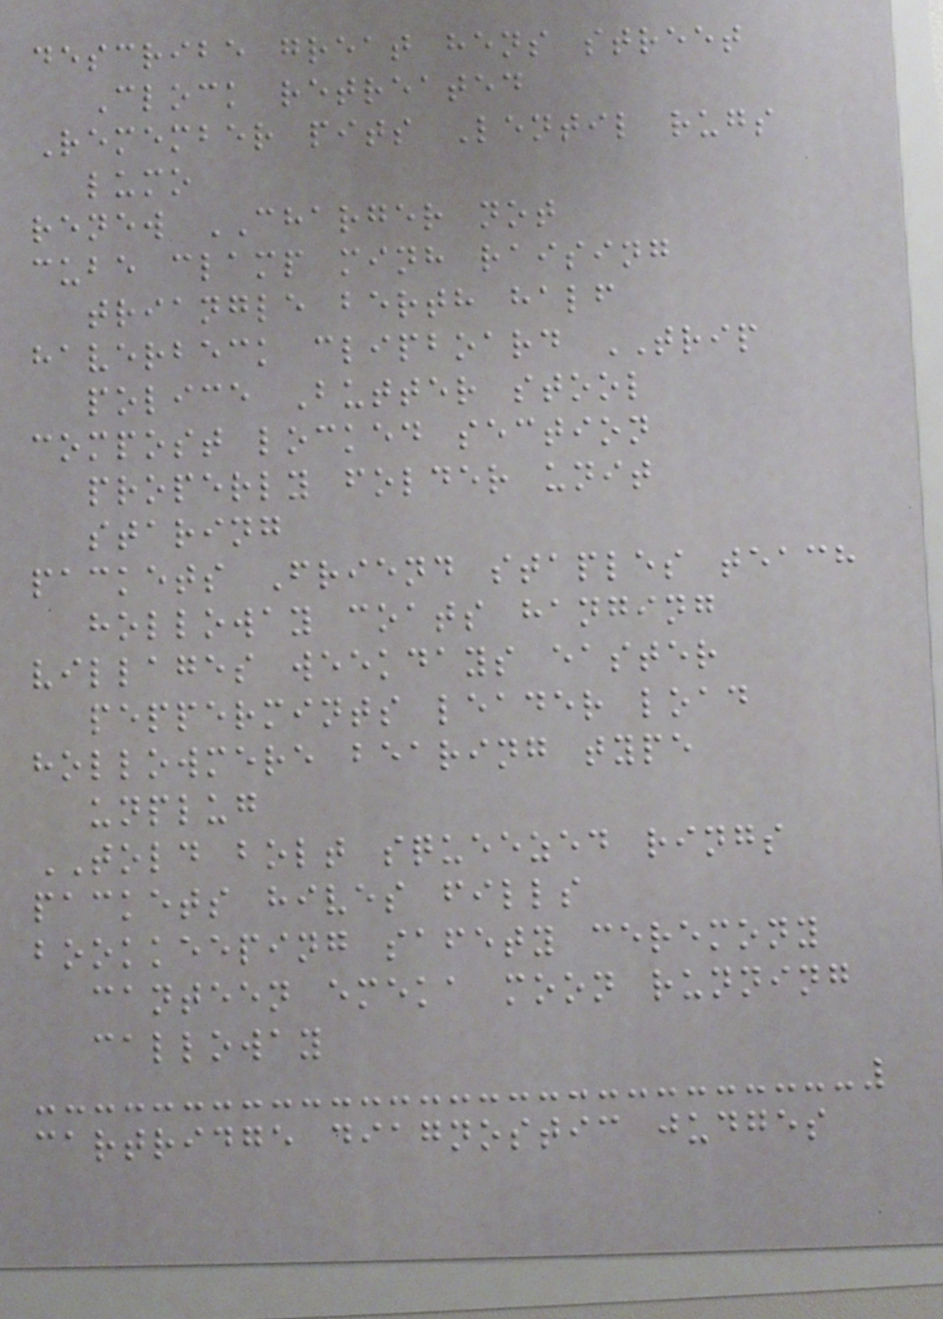describe great hens street
Clock retreated
Remember pits Lentil rugs
lumo
renew CHARGER not
cube clamp minh raising
triangle berth half
haverbeck clipboard TRIP
police Butter stool
compost locked section
properly folder unit
staring
packets Friend staples teach
holloway coats hanging
villages weekdays easter
peppermints leader load
hollowmere bearing type
unplug
TOLD bolt squeezed rings
packets hives fills
bookkeeping safety ceremony
canteen emeka moon running
calloway
cartridge diagnostic judges
